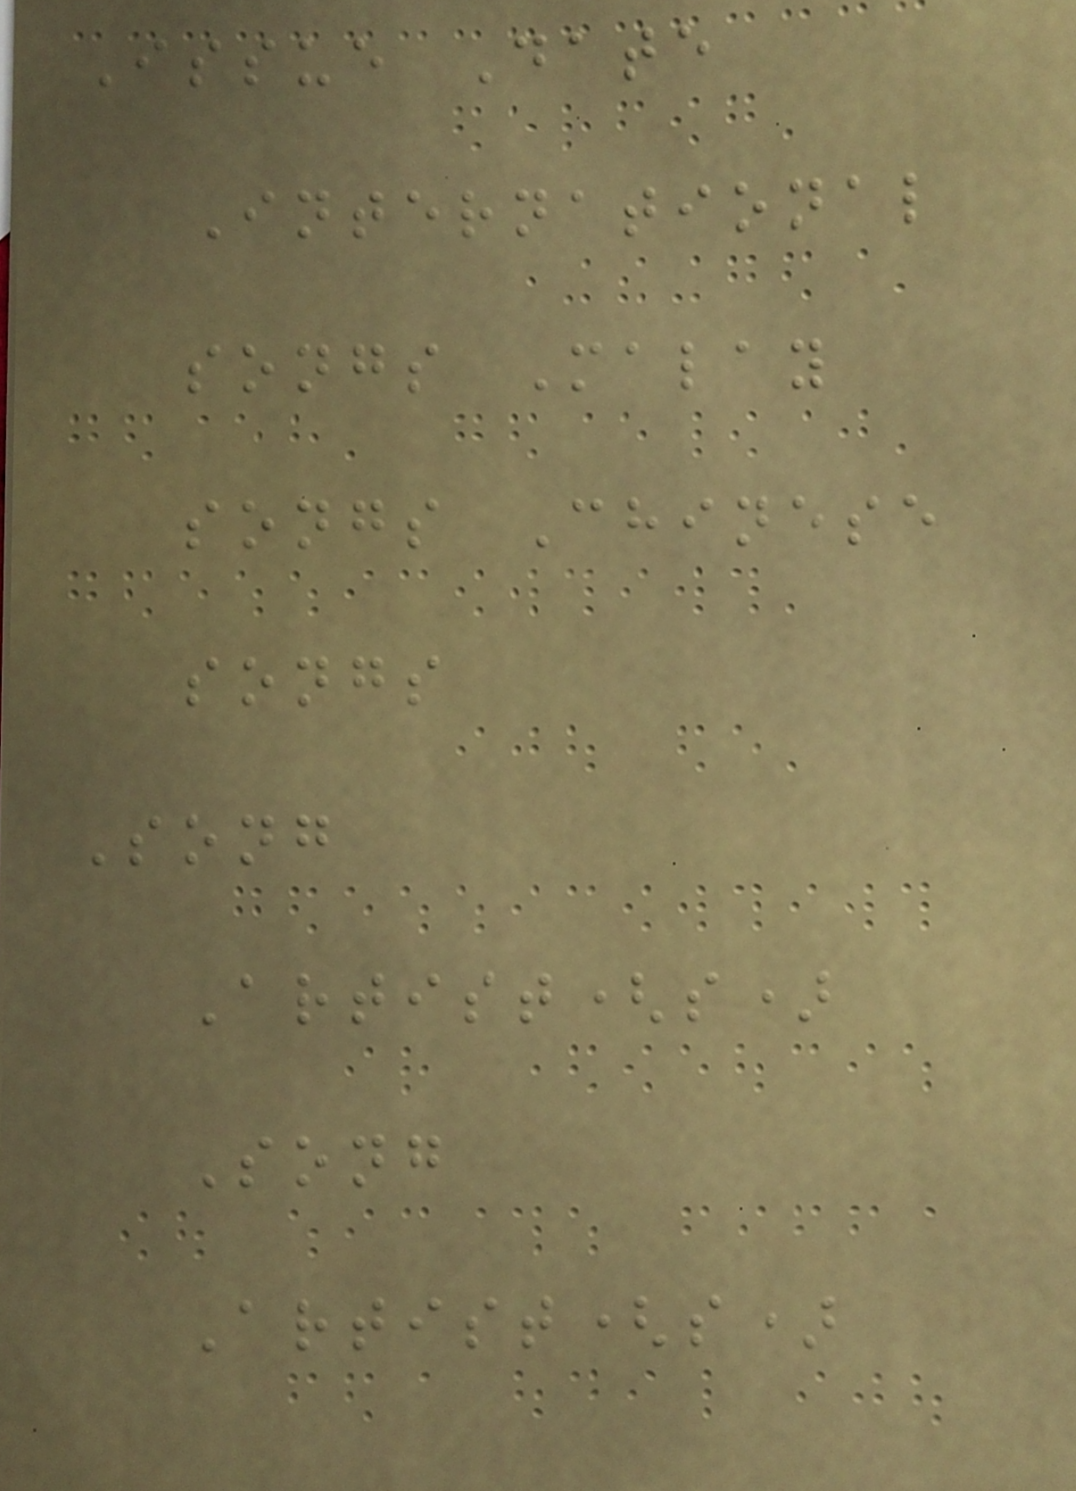Issue Date
International
songs Malay
songs Chinese
songs
Song
Artist(s)
Song
Artist(s)
